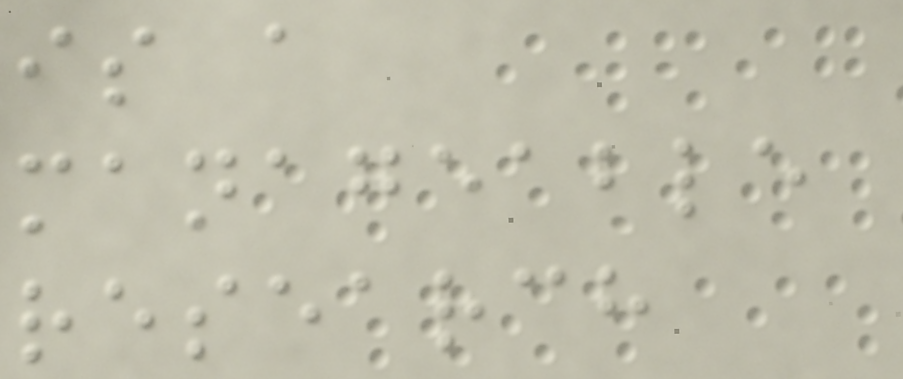is a
manageable
research
